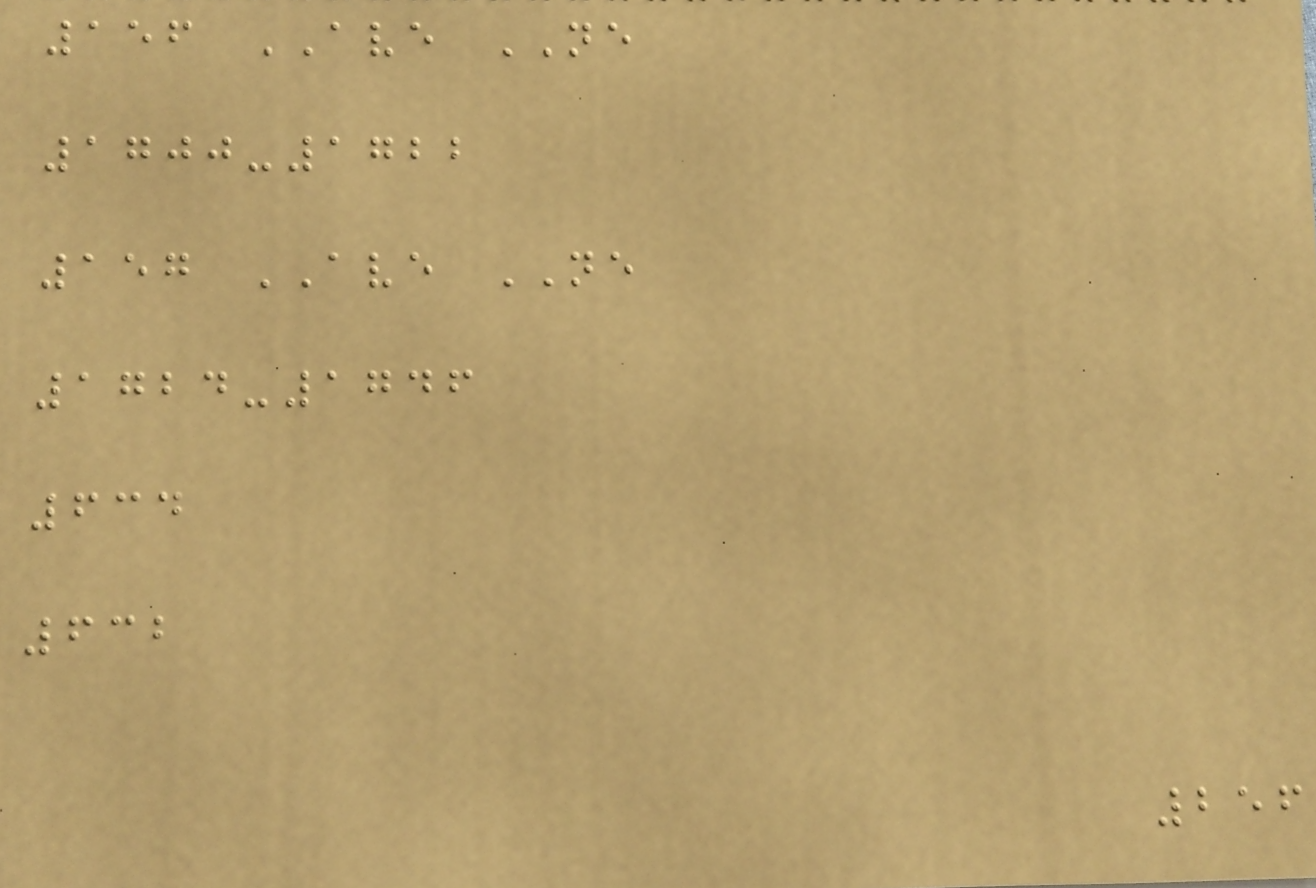156 AVE NE
1700-1722
157 AVE NE
1724-1746
634
632
256
